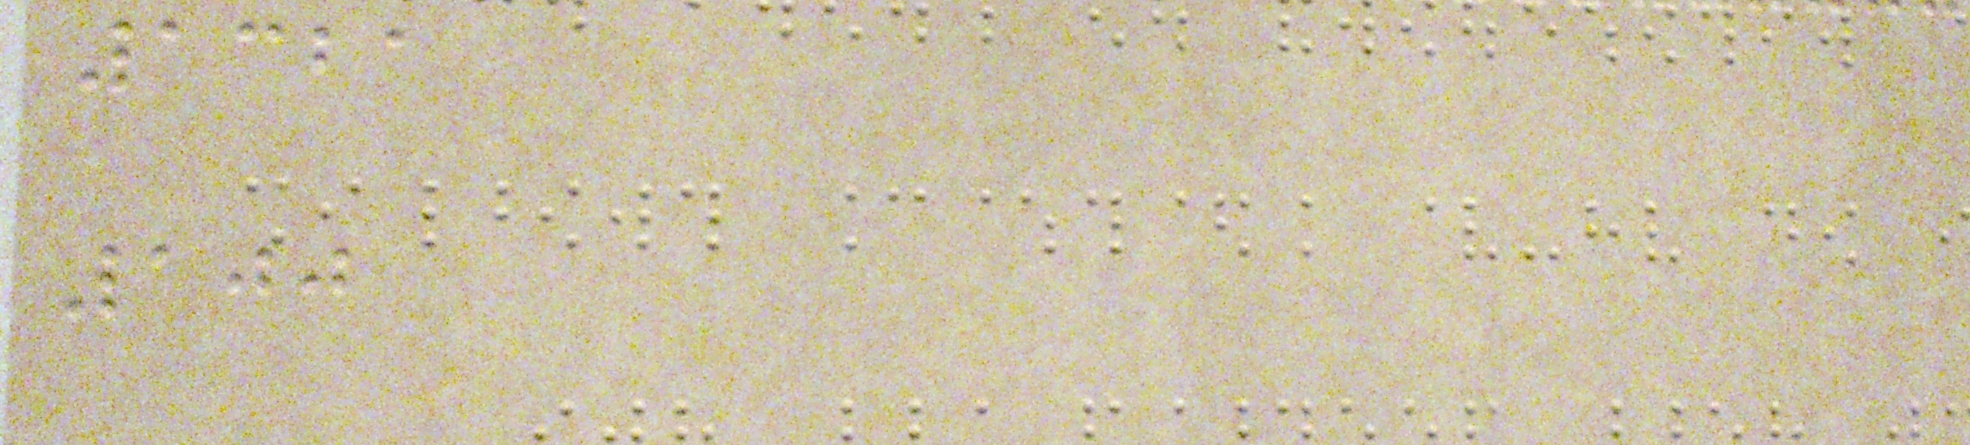1321
100
